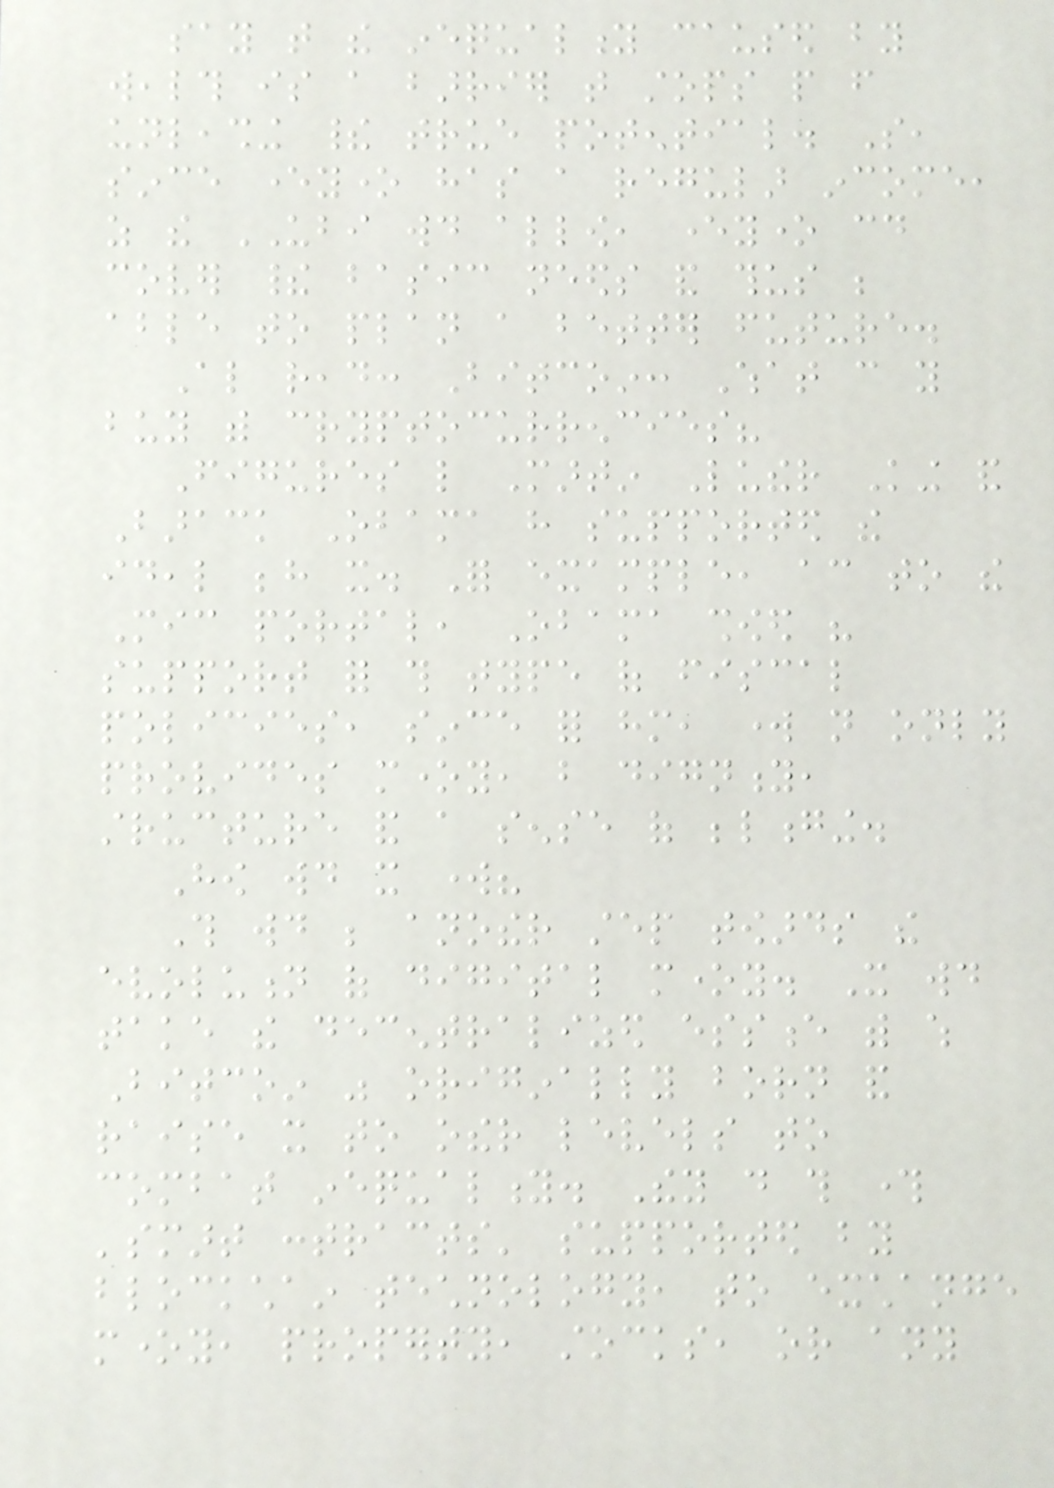say that the inequality caused by
wealth is a barrier that stops people from
unleashing their true potential. So,
since everyone has a regular income,
as the UBI would allow, everyone could
cover their basic needs and thus be
able to plan a better future.
Also read: Bitcoin: What can you
buy with cryptocurrencies?
Figures like Martin Luther King and
Barack Obama have supported the
ideal behind it. For example, according to the
Mic portal, Obama showed his
support for this type of fiscal
policies, since for him, work not only
provides money, but dignity,
structure and a sense of belonging.
How would it work?
This would be another step towards the
evolution of digital money. It would
take the decentralized essence with which
Bitcoin was originally born and
raise it to other levels to
combat inequality. They do this through
'smart contracts' supported by
blockchain technology, to exchange
money, property, stocks, or any
